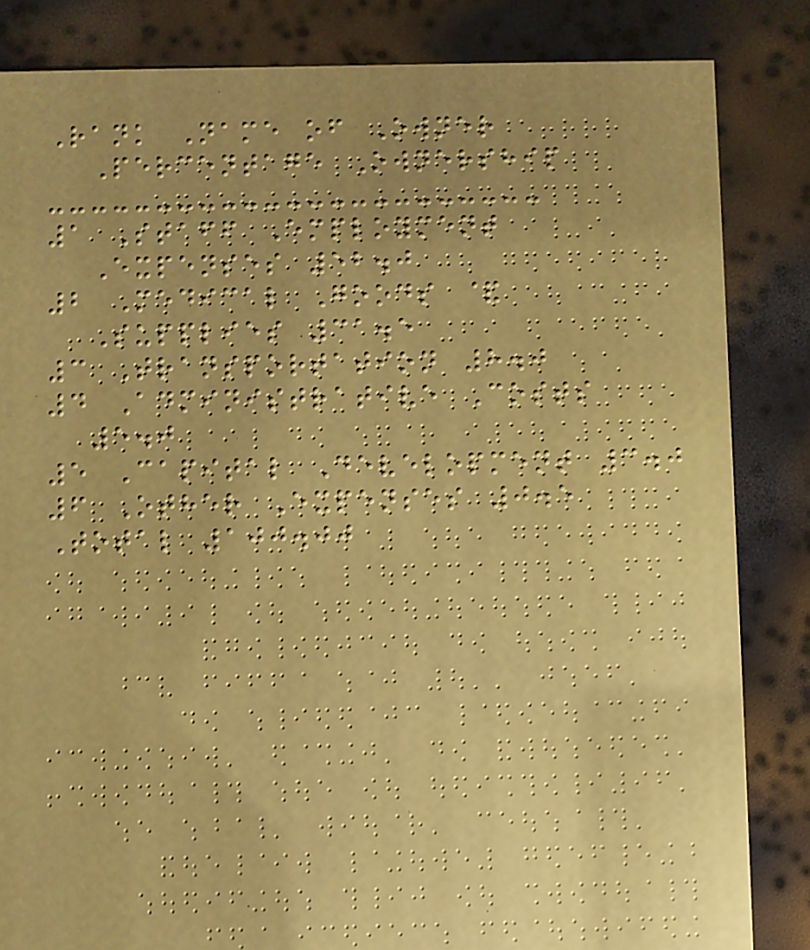Rank Name of Owner
Percentage Ownership
1 Staff Employment
Expenses 52.0
2 Medical Goods &
Supplies 31.5
3 Transportation 8.0
4 Administrative Costs
5.0
5 Capital Development 3.0
6 Other Expenses 0.5
Total 100.00
